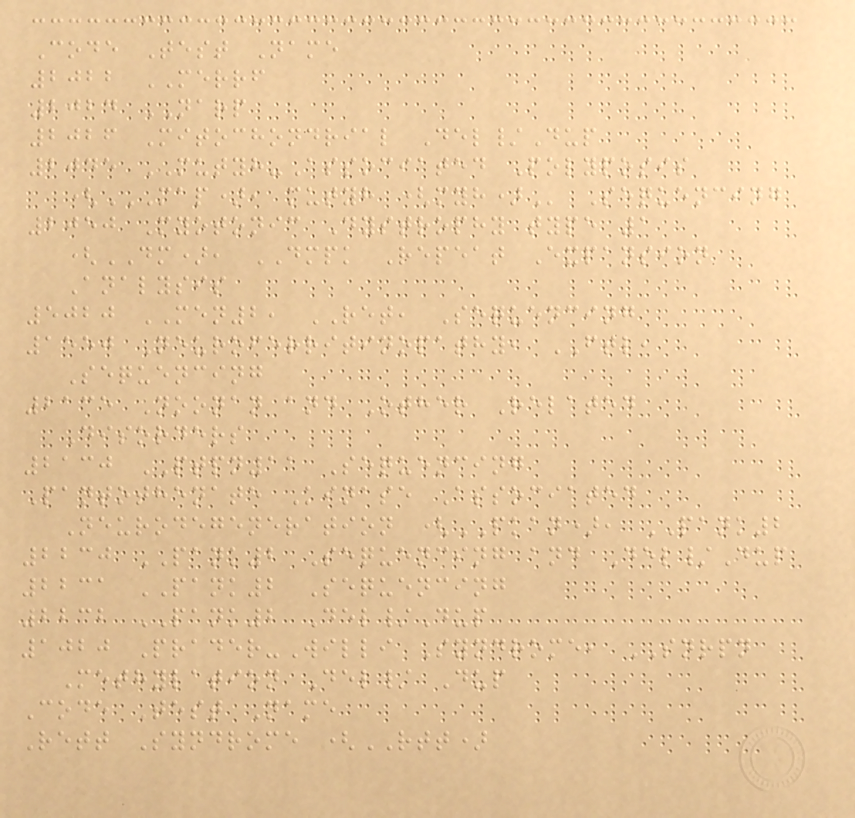Code Test Name
2022 MERRF
2024 NARP
2026 Mitochondrial Del/Dup
2045 MUTYH-Associated Polyposis
(MAP), MUTYH (MYH) Sequencing
2050 Myotonic Dystrophy type 1
(DM), DMPK Repeat Expansion
Analysis
5020 MEN2, RET, Sequencing
1550 Neuroferritinopathy, FTL,
Sequencing
2135 Noonan and Other Related
Disorders
2130 PTPN11 Sequencing
Pantothenate Kinase Associated
Neurodegeneration (PKAN), PANK2
2230 PANK2 Sequencing and Del/Dup
2231 PANK2 Sequencing
2232 PANK2 Del/Dup
1020 Prader-Willi Syndrome, SNRPN
Methylation Del/ Dup
Code Test Name
Rett Syndrome (RTT)
